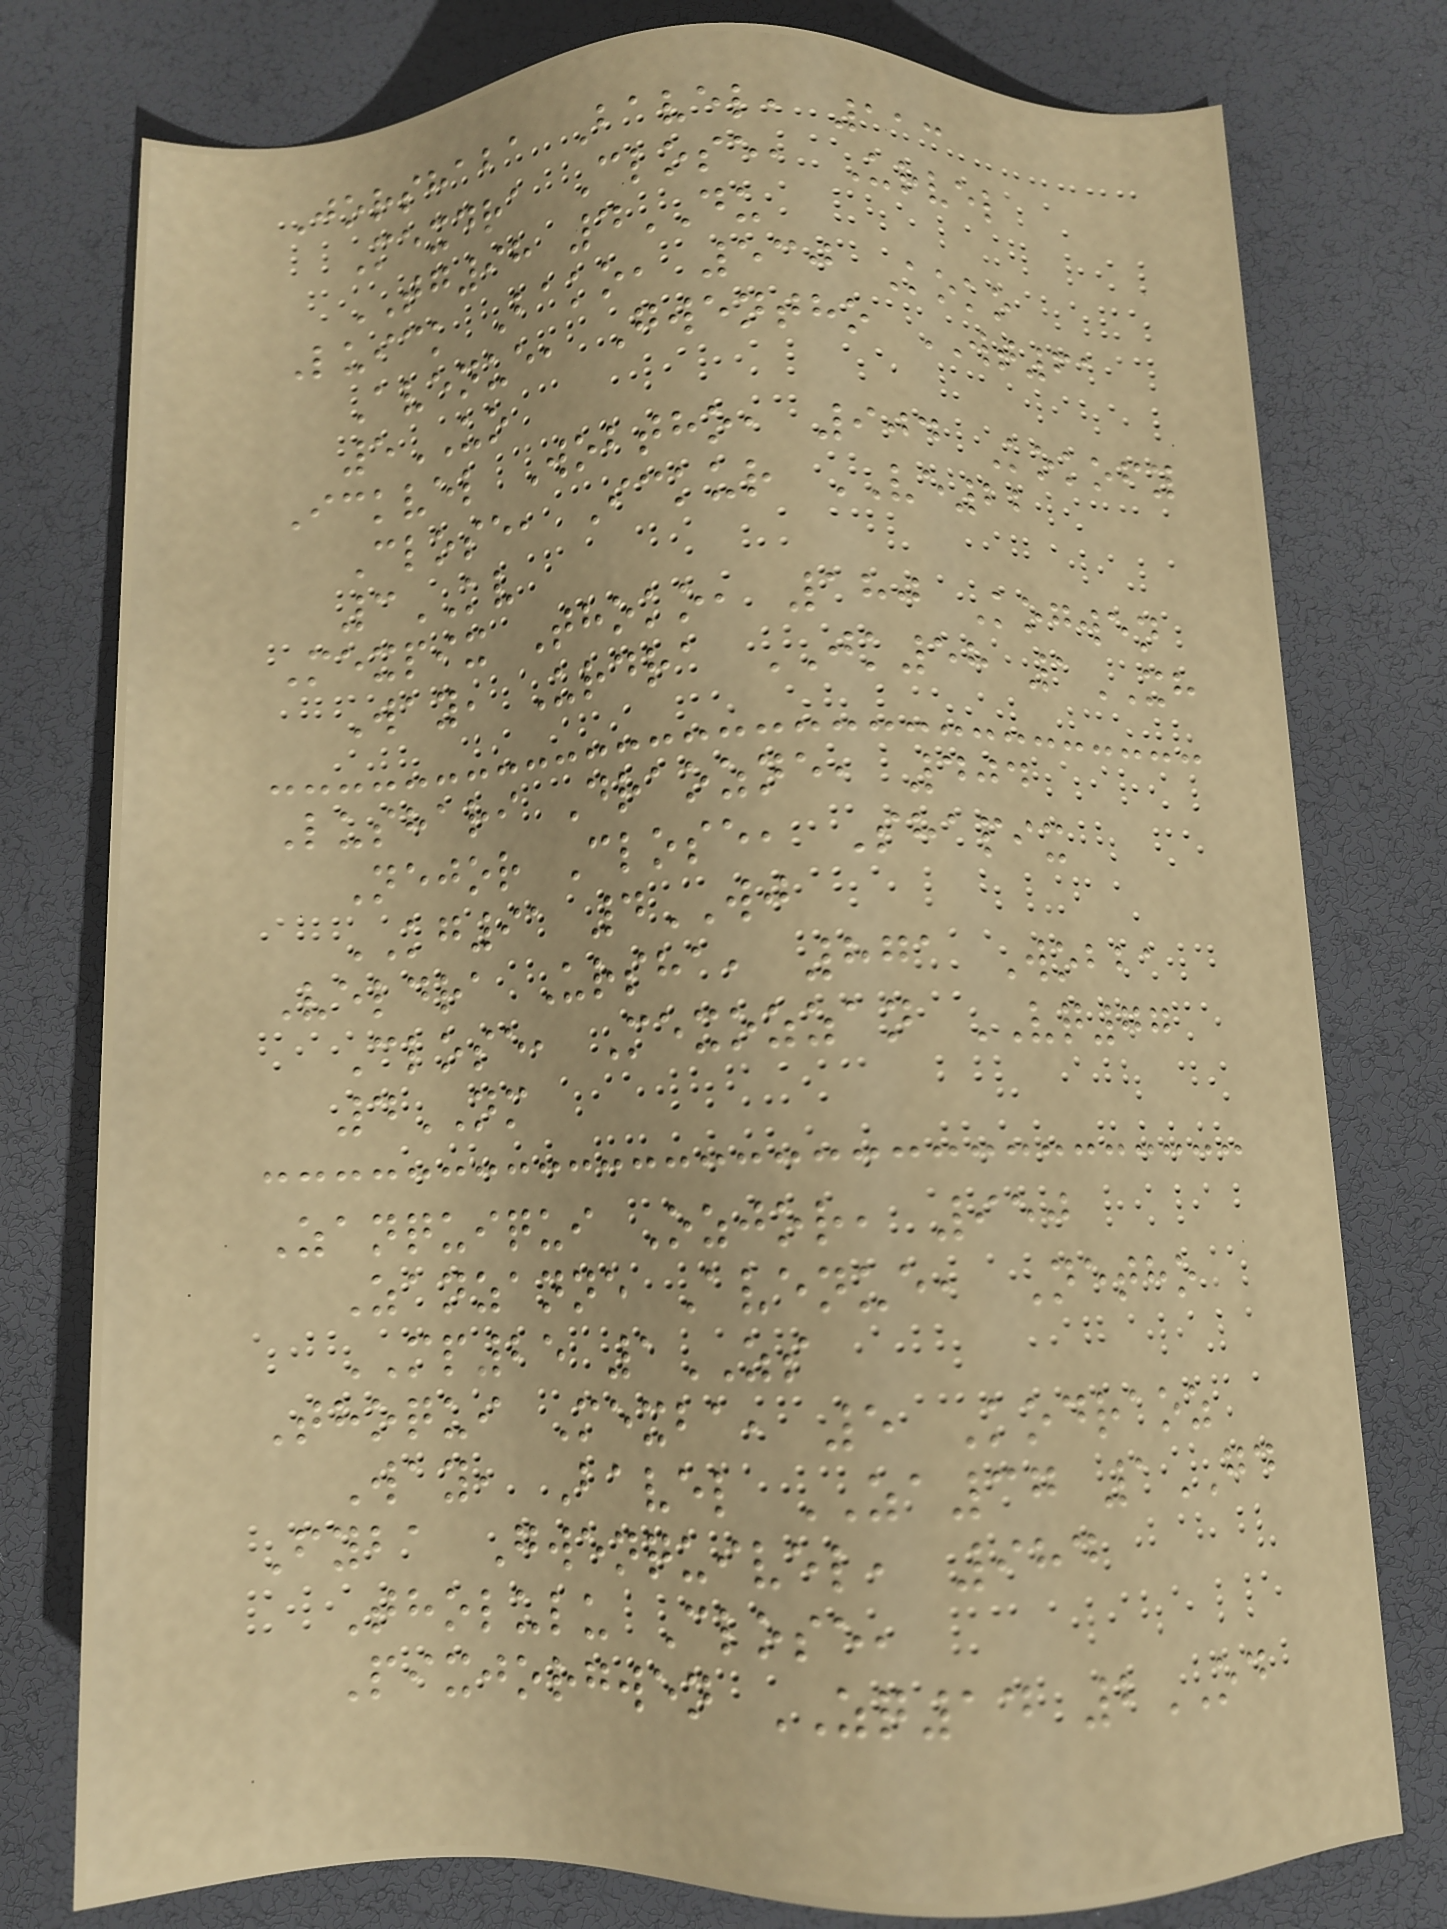Jorshaba Bavel, 113
Mexdra Close, Urvel
TG98 4DU
Luick Bako, 530 Koko
Avenue, Gwentho WT61
5UO
Ickvel Wobtho, 904 Kokofy
Close, Ickur VE22
3KV
Mexpix Thoko, 180 Kogwen
Way, Urdra JK58 1XH
Lushari Draozne, 404
Nejor Close, Shapix
KG91 4WJ
Veldra Ursha, 871 Wobba
Close, Mexozzan VQ77
4NM
Zanquiqui Ozjor, 950
Zanzanne Avenue, Netho
MP25 1ZS
Thoqui Mexba, 5 Kodraoz
Way, Bavel ZA37 1GD
Fyba Gwenquivel, 984
Tholulu Close,
Pixjorgwen ZQ14 2OD
